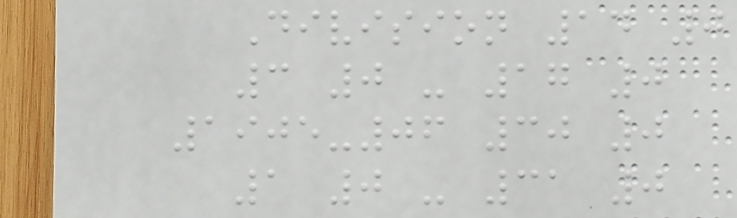Division 14 0
3 0 - 17 0
1905-06 30 0
1 0 - 31 0
